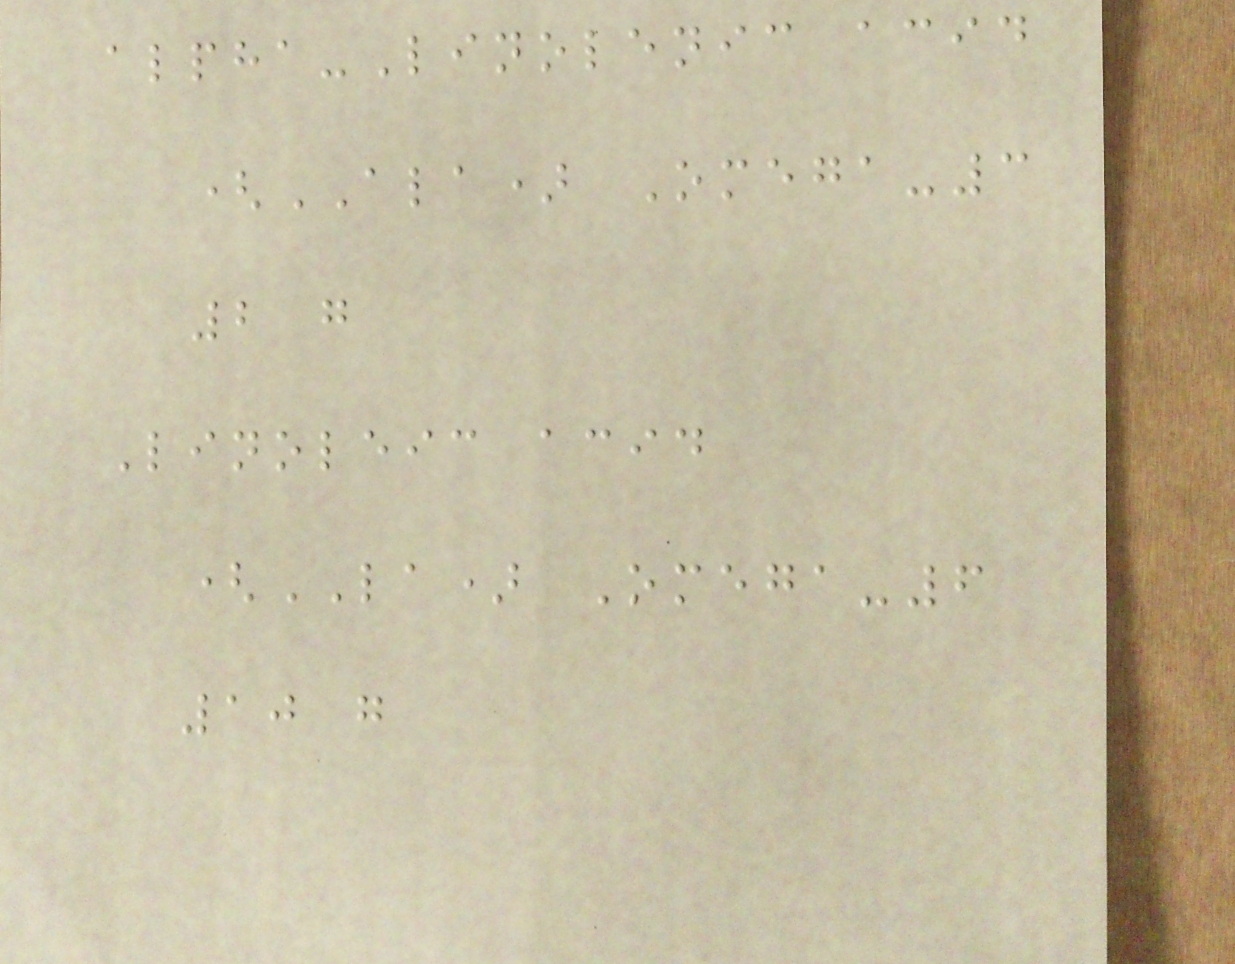alpha-Linolenic acid
(ALA) Omega-3
2 g
Linoleic acid
(LA) Omega-6
10 g
